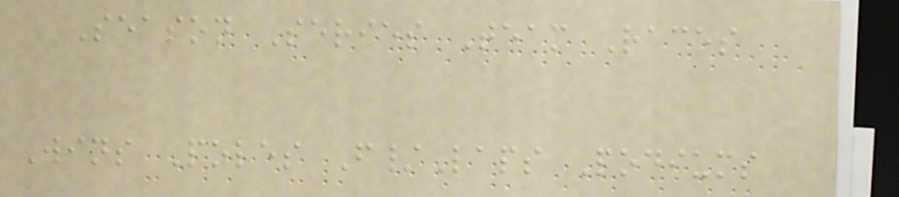Season Series Team Races
Wins Poles F/Laps Podiums
